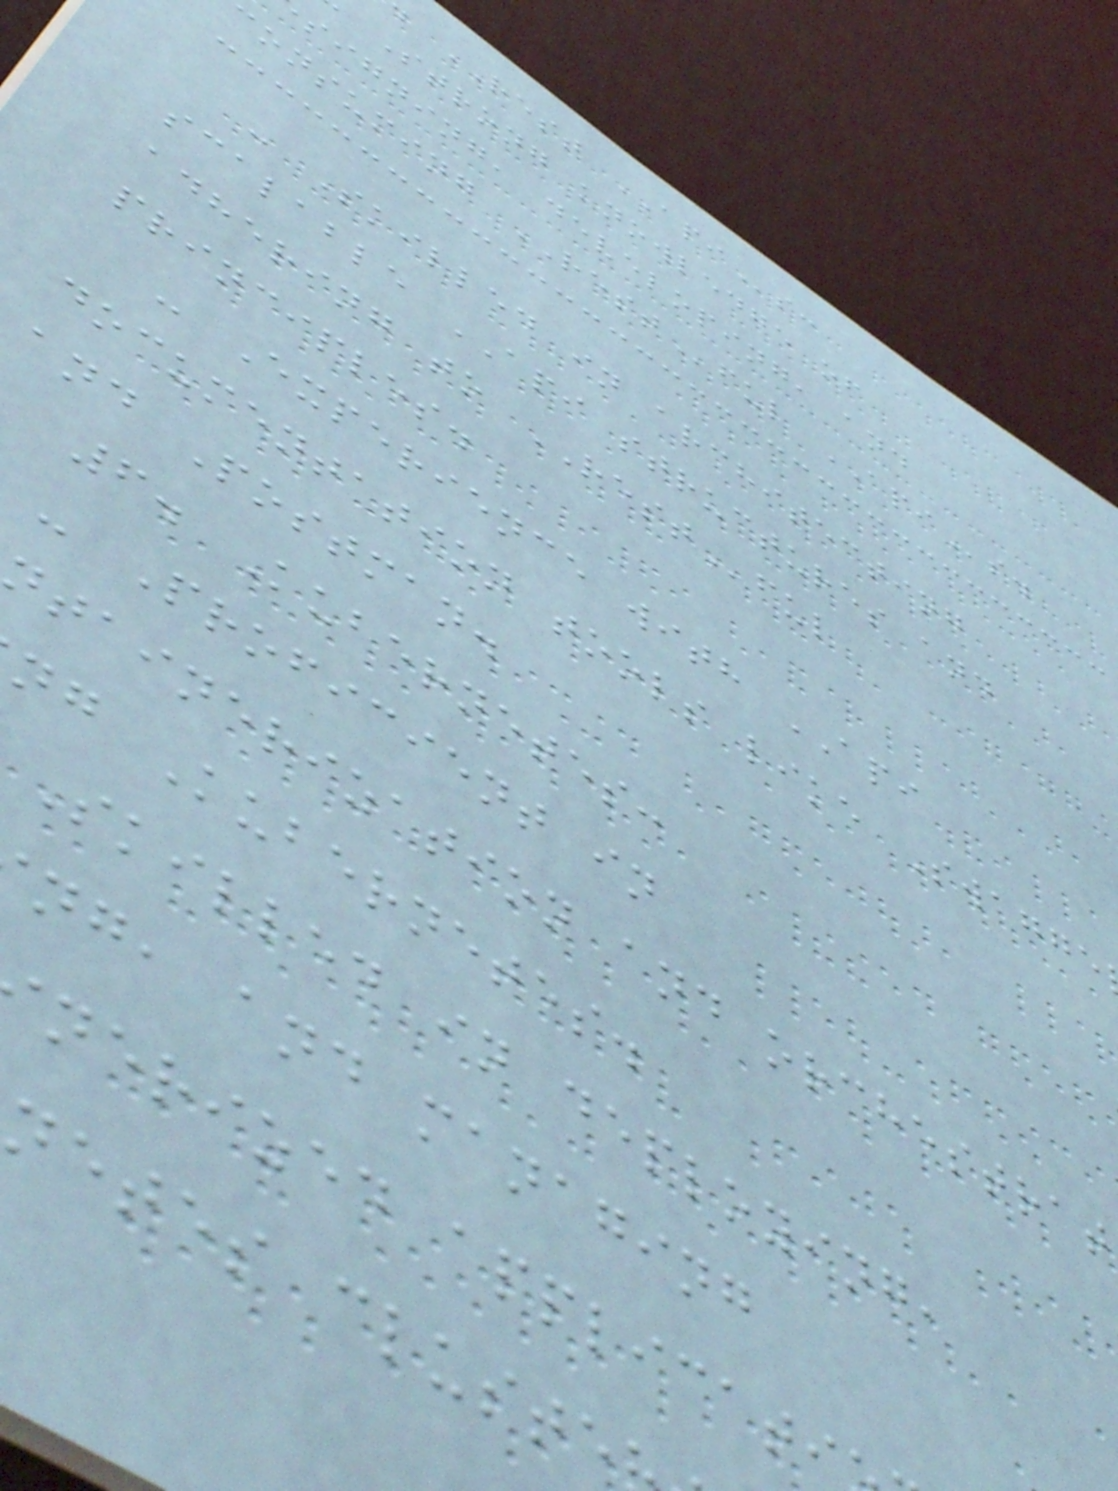REST APIs:
Strong knowledge of
signing, developing, and
consuming RESTful APIs.
- Skilled in architecting
scalable API structures and
adhering to RESTful
principles.
- Experience with API
documentation tools like Swagge
and Postman.
6. Kubernetes:
- Proficient in
tainerization and orchestrat
ng Kubernetes.
Skilled in deploying,
ng, and managing
nerized applicati
netes cluste
